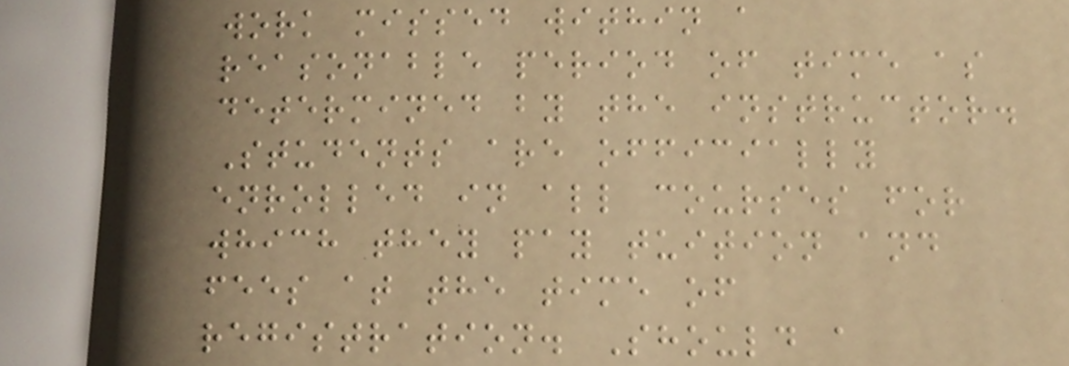work missed within a
reasonable period of time as
determined by the instructor.
Students are officially
enrolled in all courses for
which they pay tuition and
fees at the time of
registration. Should a
